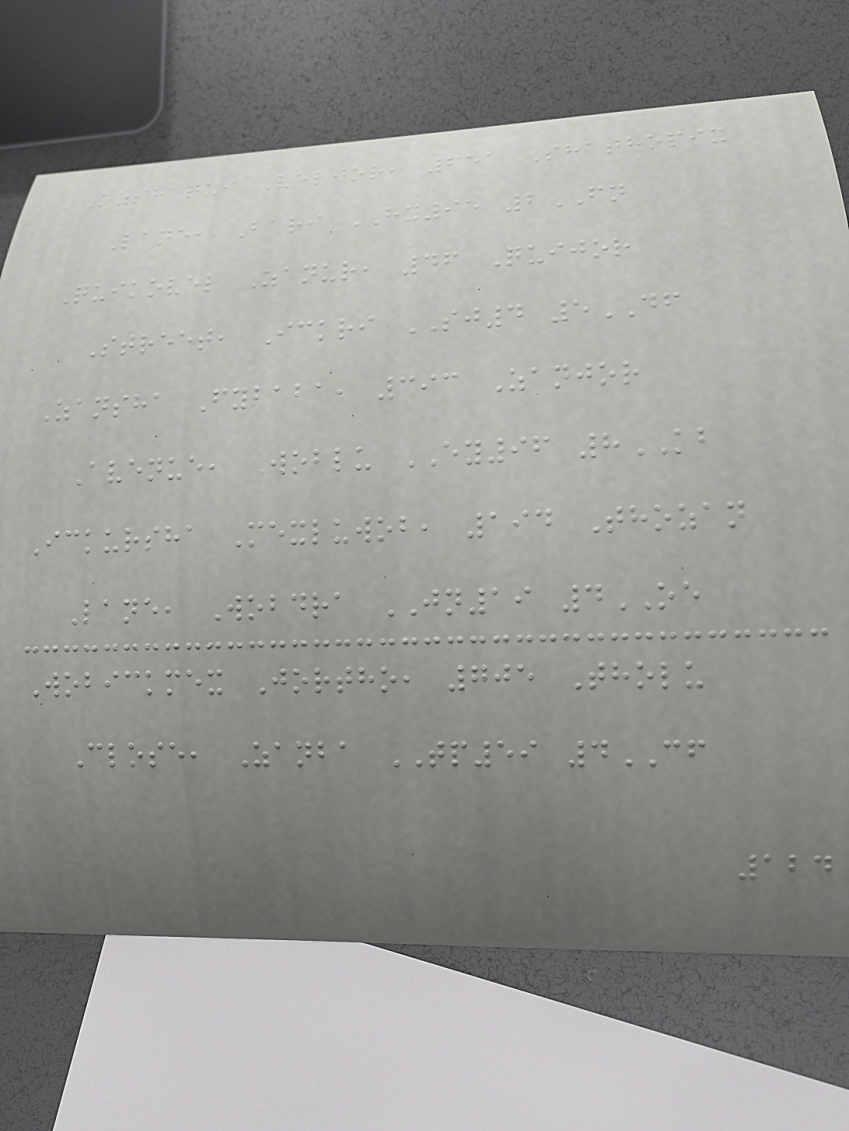Ozshaqui Veljor, 651 Shathopix
Lane, Bari HX95 2FN
Quikovel Zanur, 46 Quijor
Street, Ickri SJ4 5DF
Zansha Fybaba, 393 Zanjor
Avenue, Woblu EY96 8KB
Ickursha Mexluwob, 194 Thozan
Lane, Wobdra JN19 4OE
Wobickmex Jortho, 705 Tholu
Close, Zanba TP59 4CF
124
